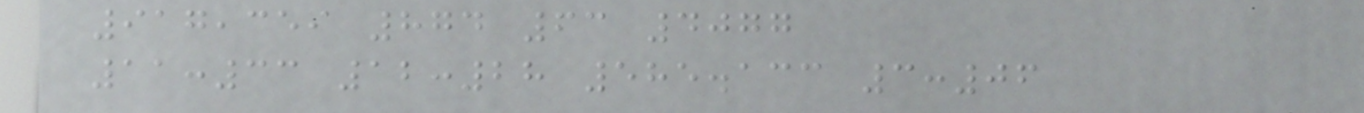917,359 874 63 4077
11:33 12:28 585.133 3:06
